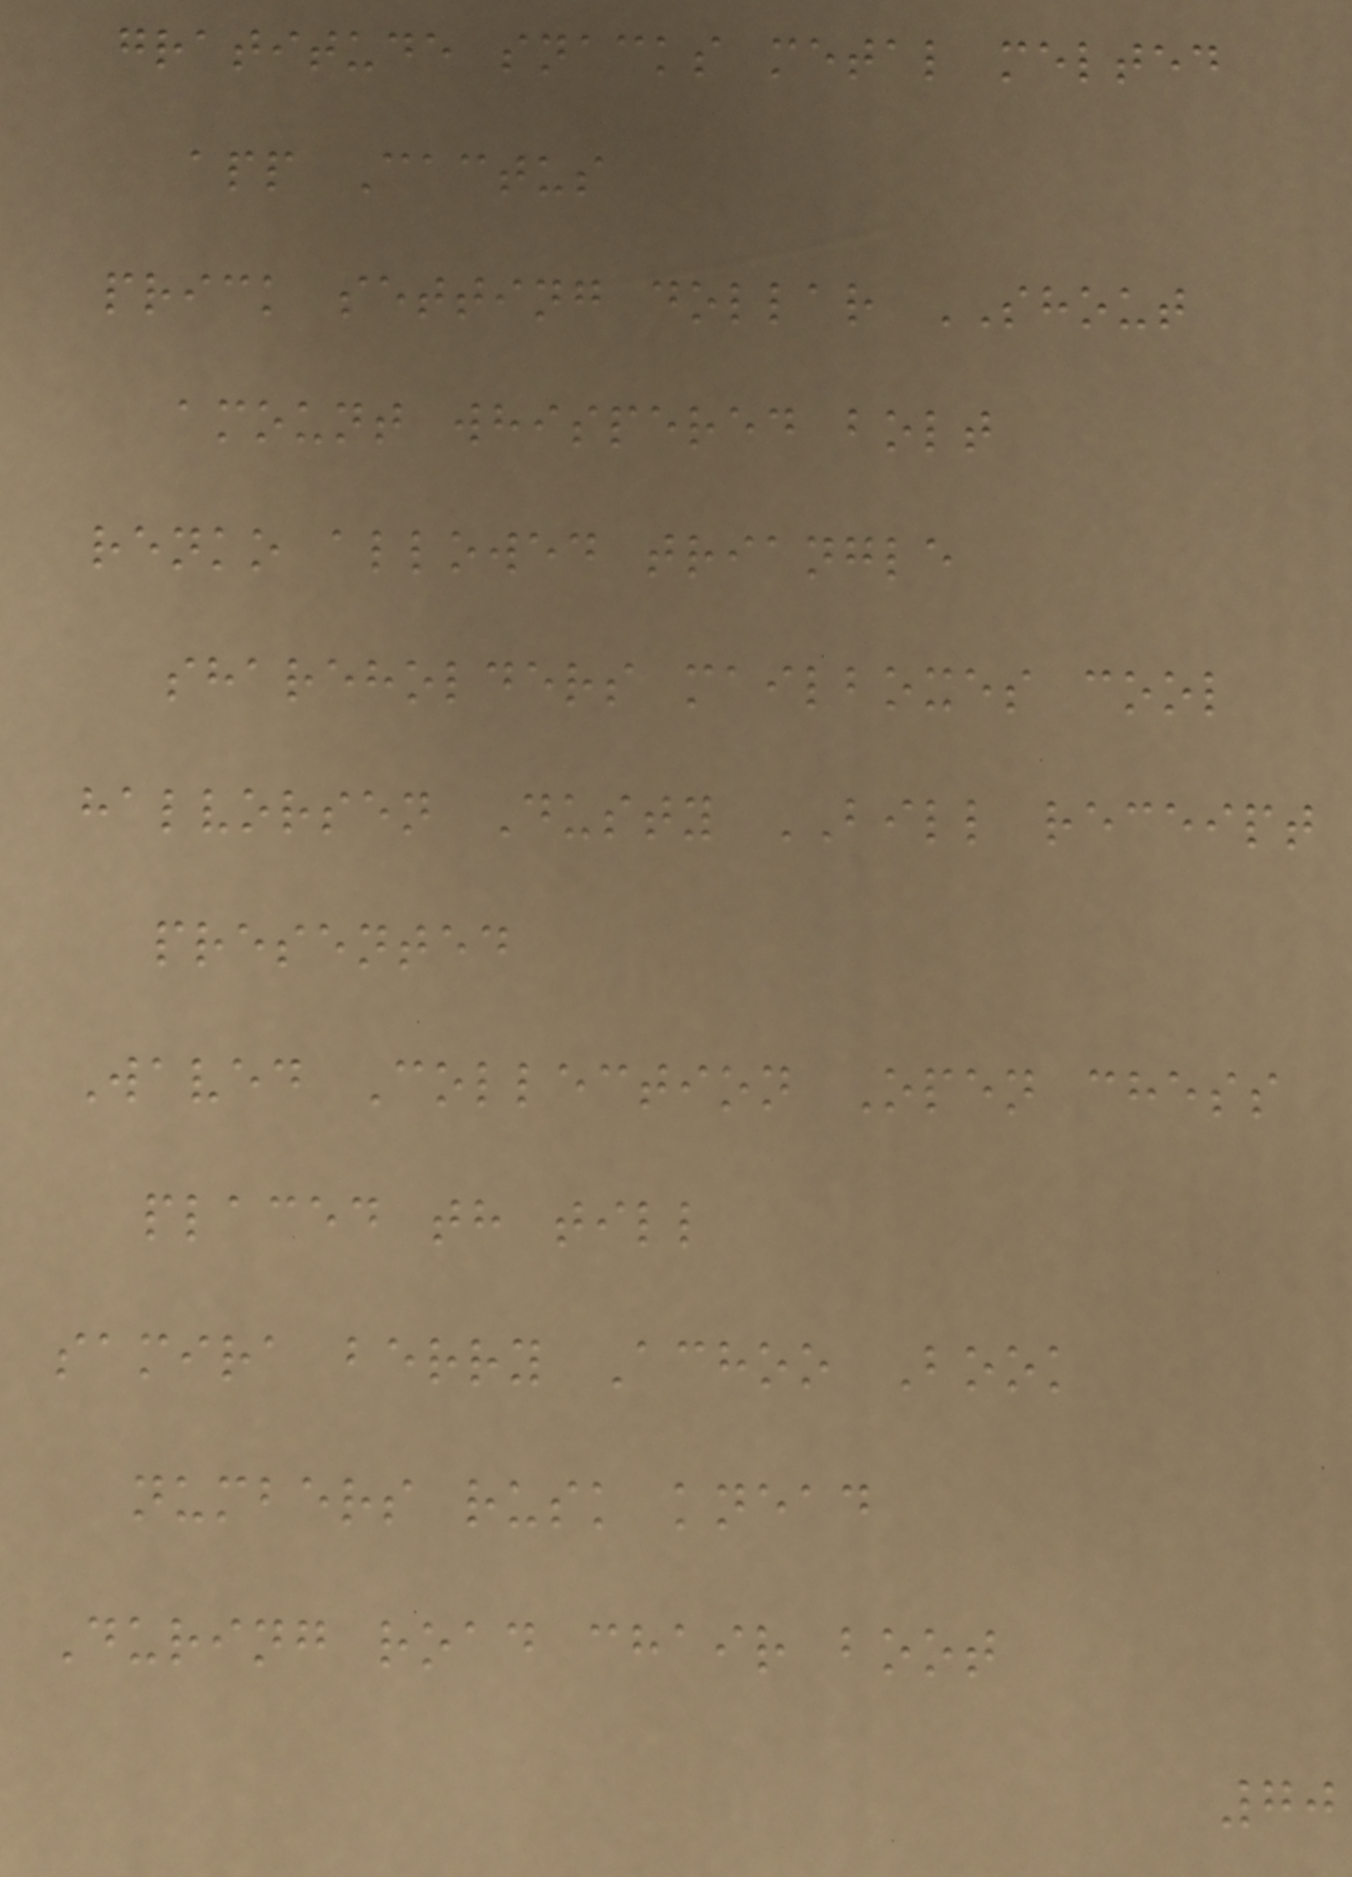gratitude snacks metal melted
app Cactus
prick setting dollar SHOUT
amount whispered bolt
renko allowed triangle
shareholders mailboxes cool
halvorsen Dusty BILL receipt
presented
Waved Collection Open chess
placed th till
samira berry Achoo Book
numbers rusk knead
During road chair boot
70
